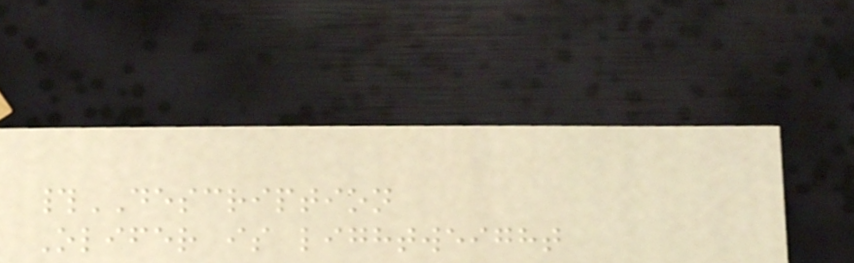#DESCRIPTION
Olifer is lightweight
